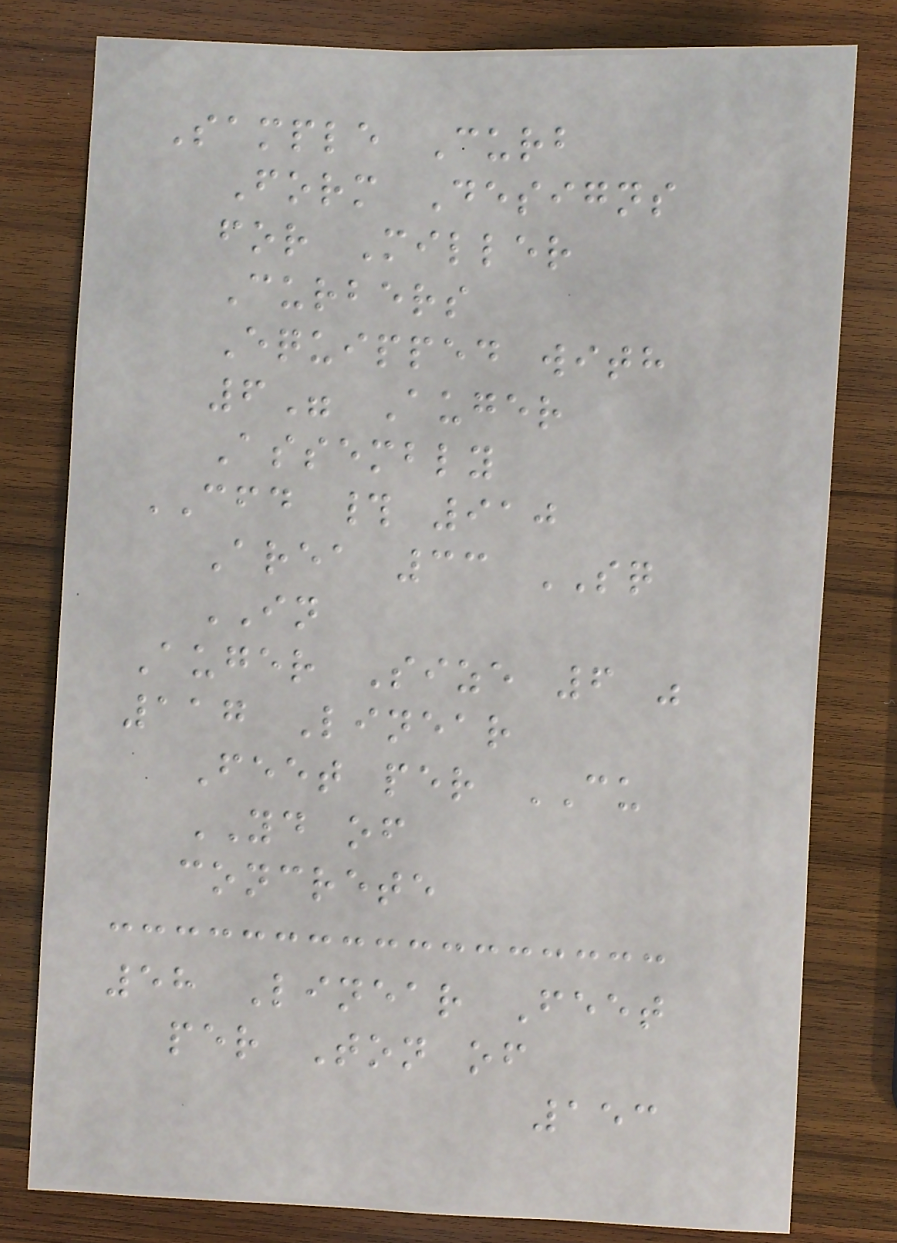Sample Curb
Form Designs
for Miller
Curbers
Equipped with
6" Auger
Assembly
CFD # 910
Area 33 SQ
IN
Auger Size 6 "
117 Linear
Feet per CU
YD of
concrete
58 Linear Feet
per Ton of
153
